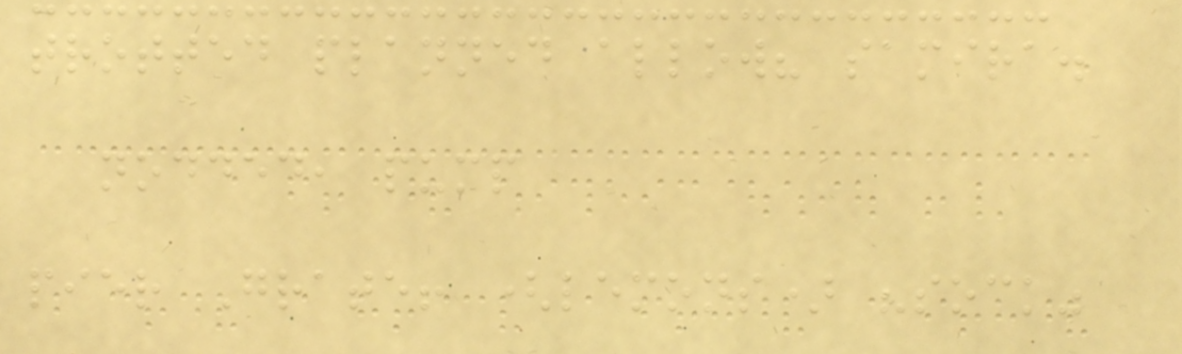trotted planned allow? samira.
nodded, pump
pier Grate! (lemons) "sock"
